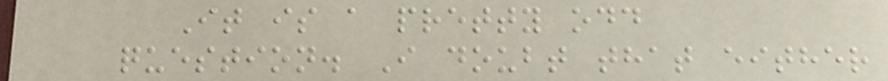It is a pretty odd
question. I doubt that either
